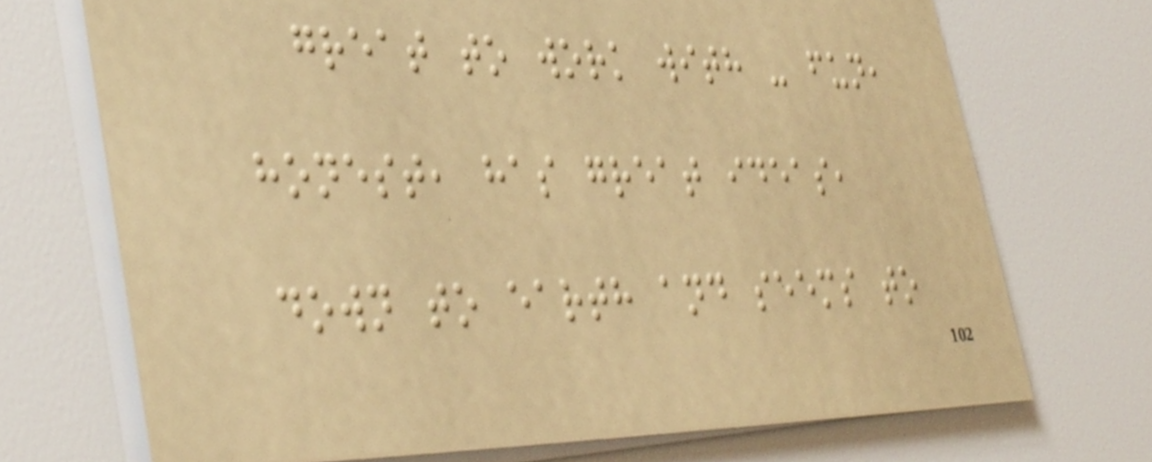great to work with - fun,
honest, has great ideas,
down to earth and seems to
